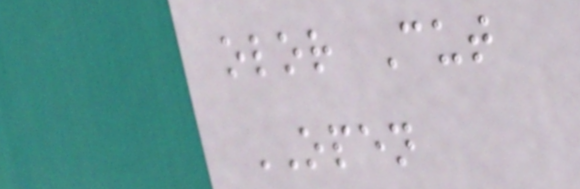olor Cut
OPEN
